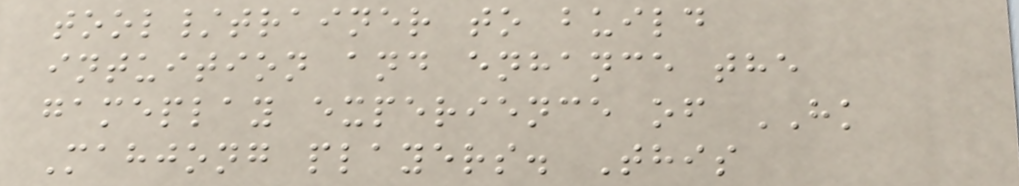tool/trainer to build
intuition and enhance the
gameplay experience of HK
Mahjong players. This
